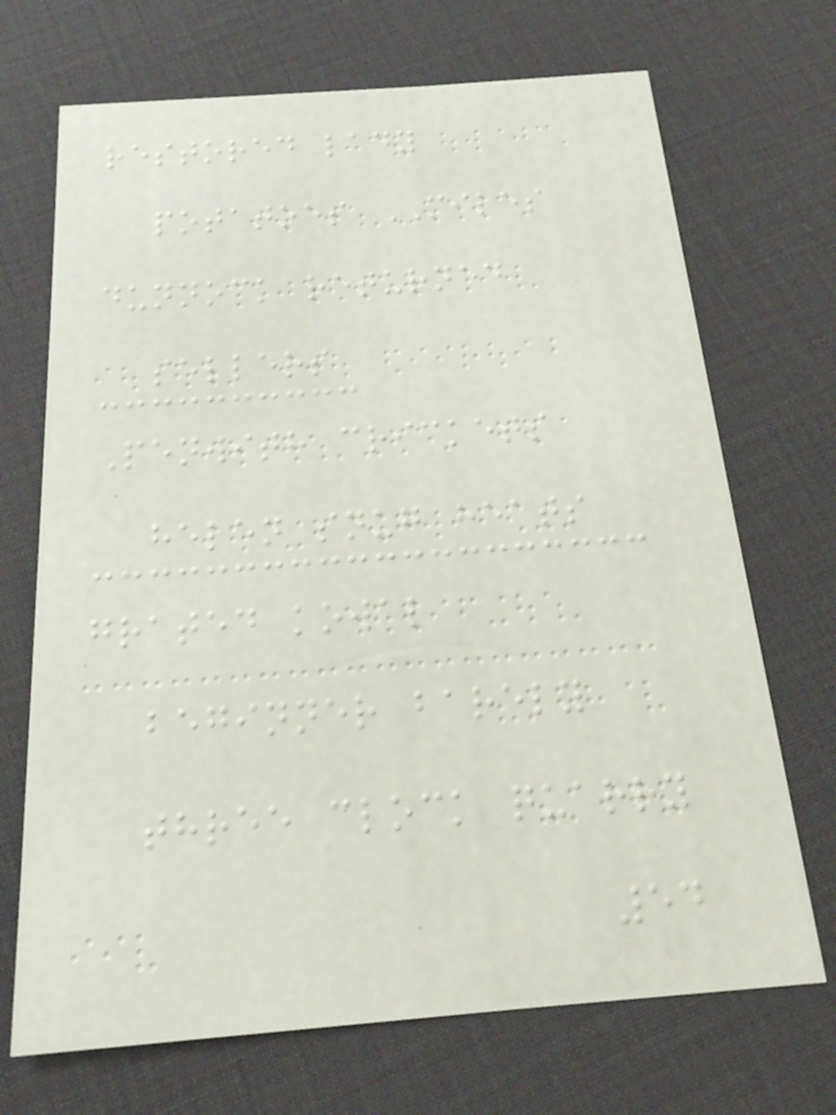restored lady
potatoes MILES
dunnock returned
sellers
Penwith crickets
helen snug heats
grated kowal
beginner barely
three clock quarry
54
